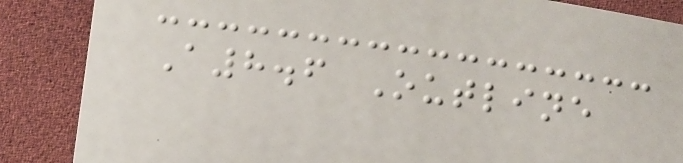A8.6 Outline
